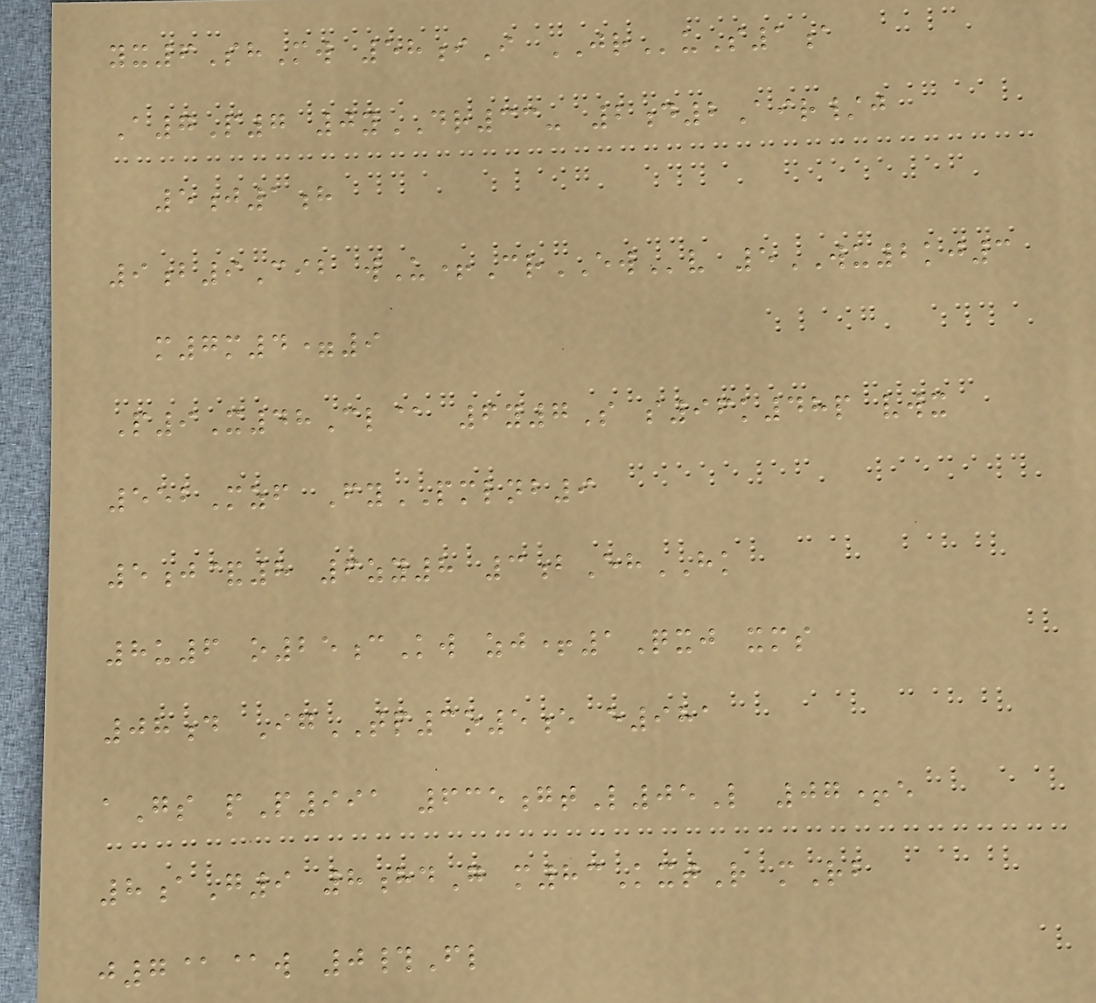yx6ShMw 58iI JRuS1a
A7P7 0yDR33- 2d2Air/j
5j1h
9b9Cib wU+CrEWv 5WU2kj3
m7m4=9
P9X48Cl@ 6y7S s96k48p vwx
552Mzf FyPMLNB9
5j&8 6zy8 3bEhHK
8u6 o25cKw zj+1Qxj xms
08d IgTP3o5e e981
aGs pP991 635gtL05L 07+e
8aG9 8hdG m83KxtR mRb
j7@@w 0#Fl
